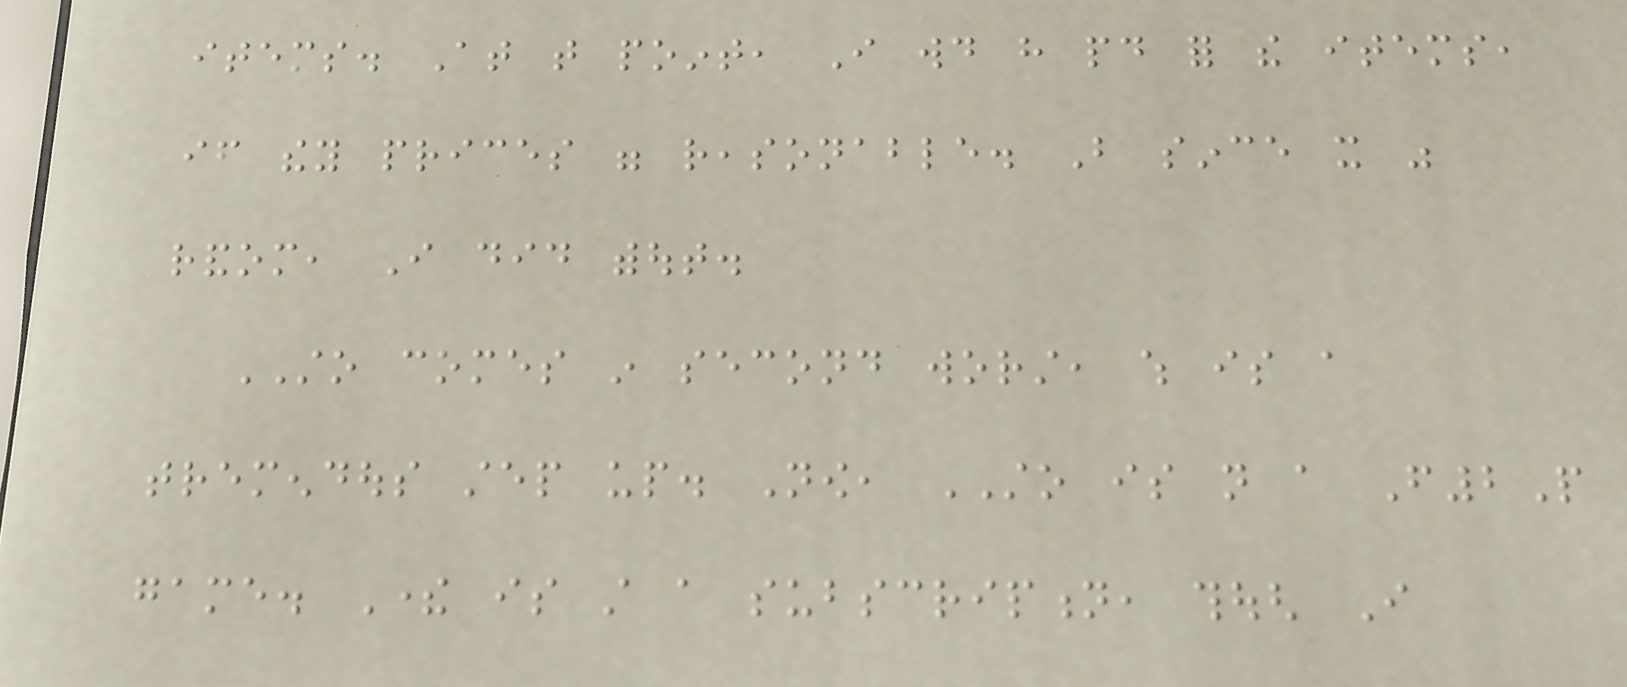items. At that point, I would have paid for the items,
if they prices were reasonable. But since it was
random, I did without.
STO comes in second worst, which is a
tremendous step up. Now, STO is not a F2P
game. There is still a subscription, though I
